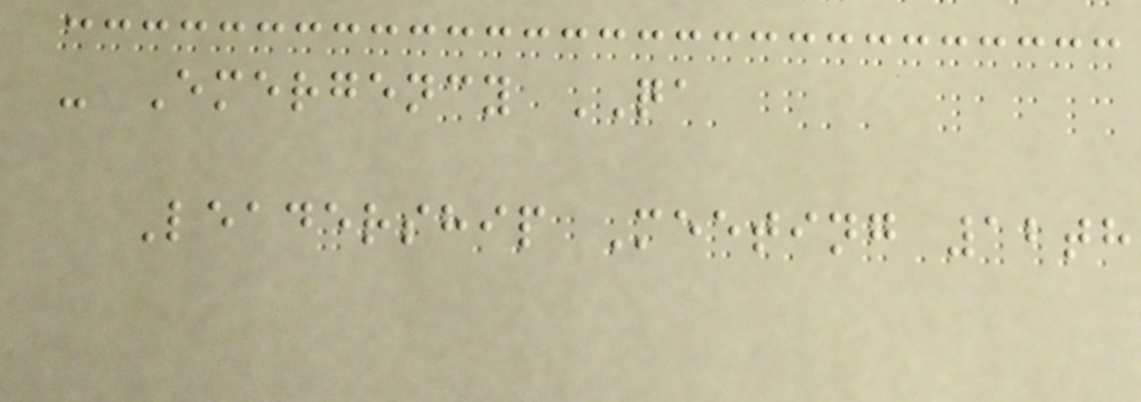- Emergency QA
Leadership Meeting 12th
